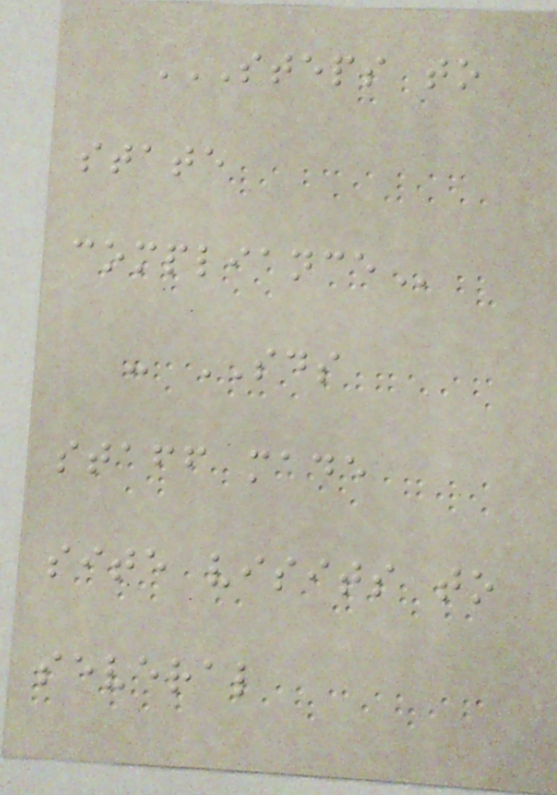STEPS TO
STATE
COMPLIANCE
- SDS
staff made
site visits to
several
